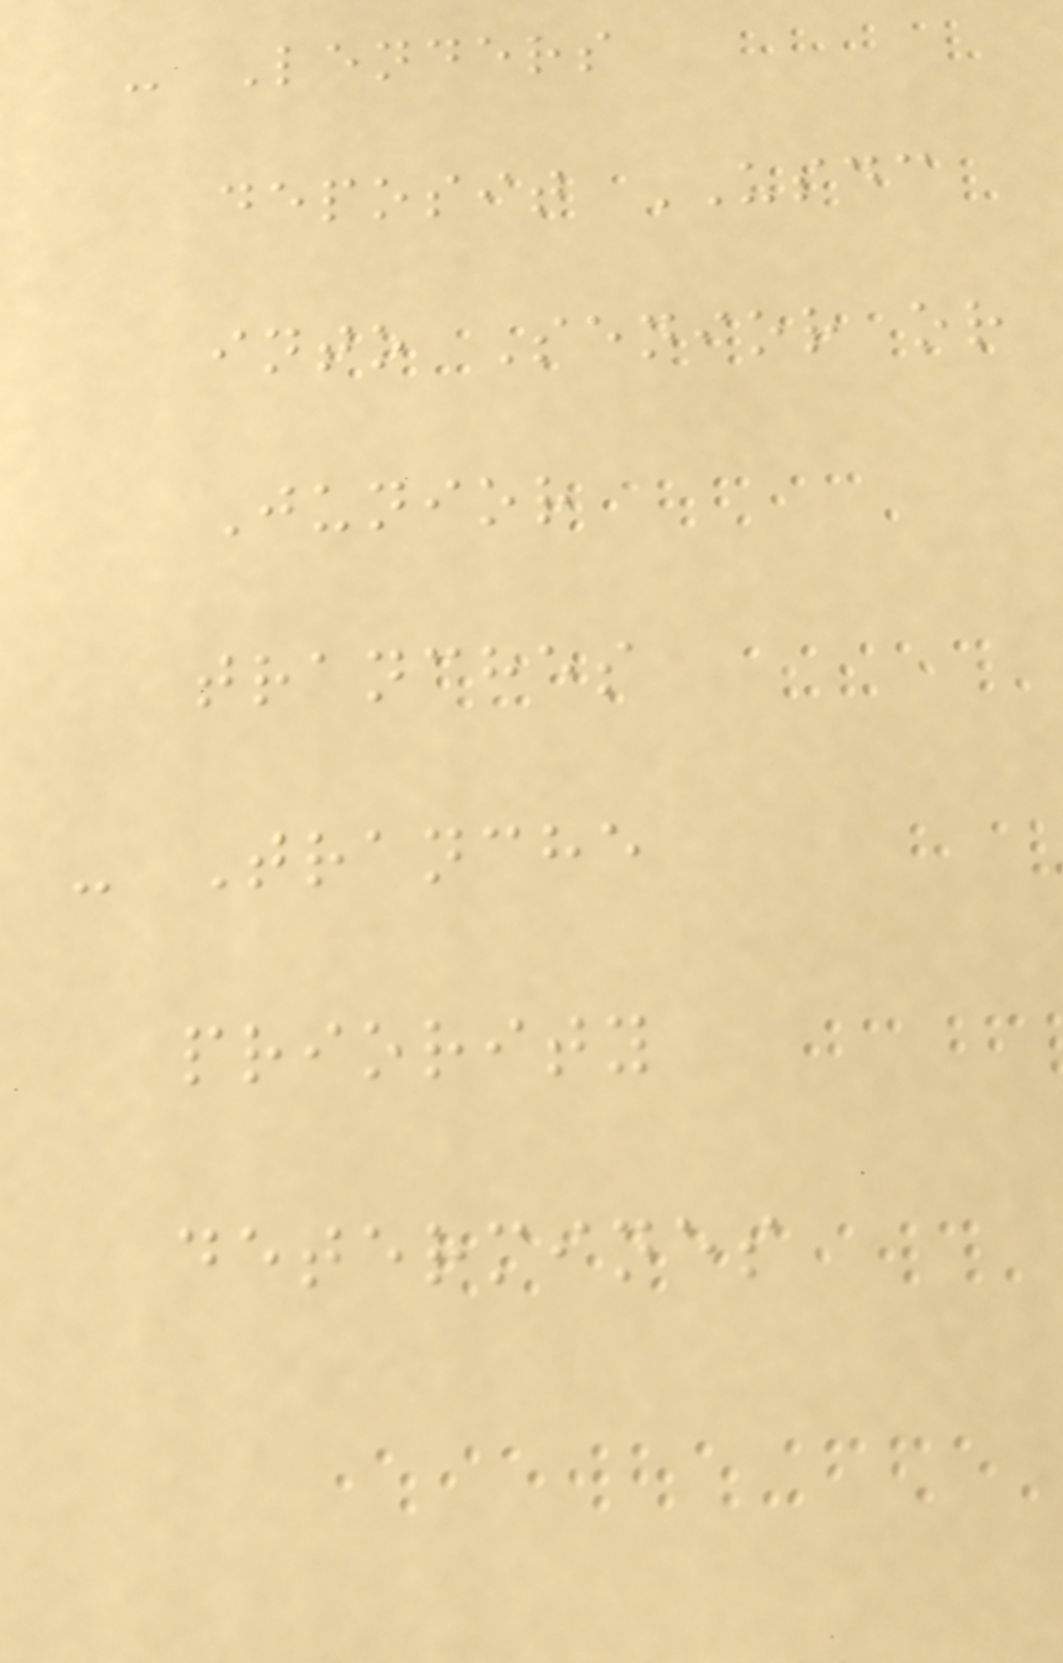- Lenders
deposit USDC
into Senior or
Junior
tranches
- Tranche
priority
determines
